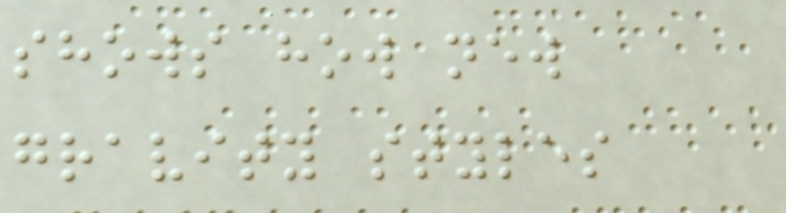shows how new
gravity styles
